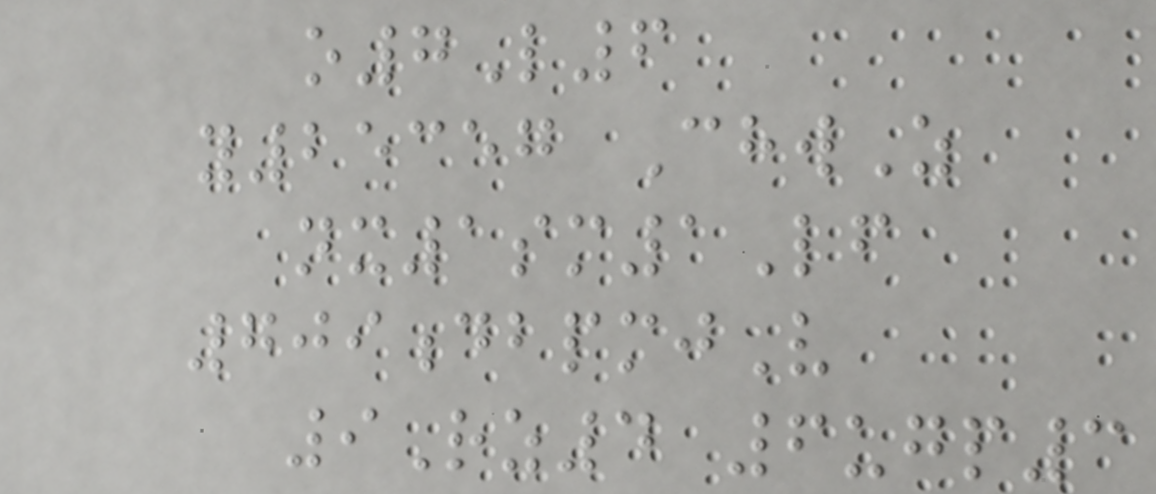o7L6
y25357 ChwZ
nx1sm1Lf
709dbpmjV
9Rz4 6ugp3
